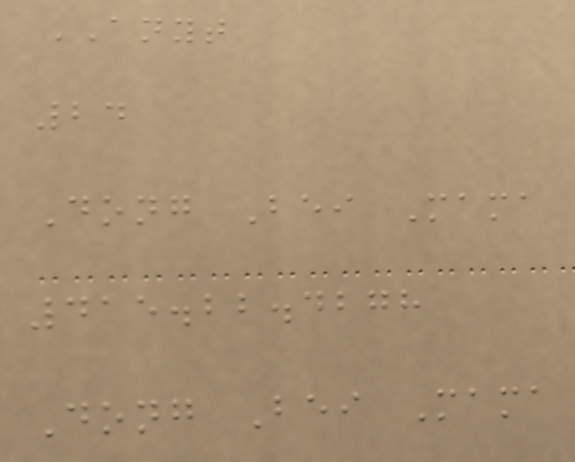ANYT
24
Dong Bei Mama
415.22.4278
Dong Bei Mama
